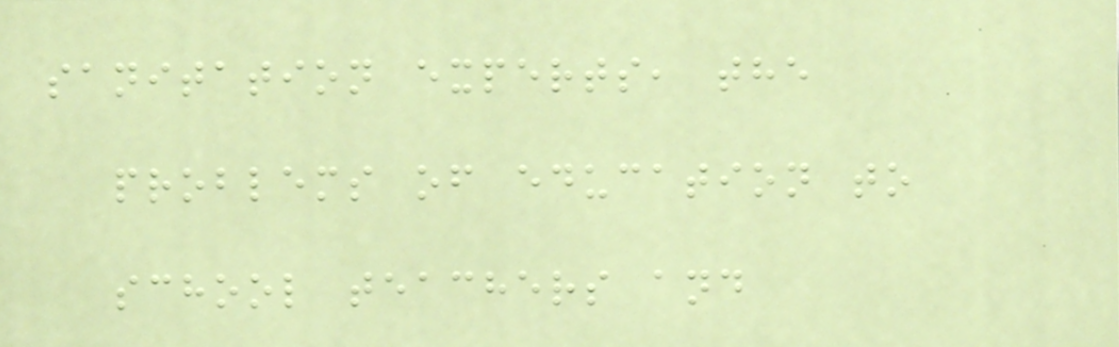sanitation experts, the
problems of education to
school teachers and
